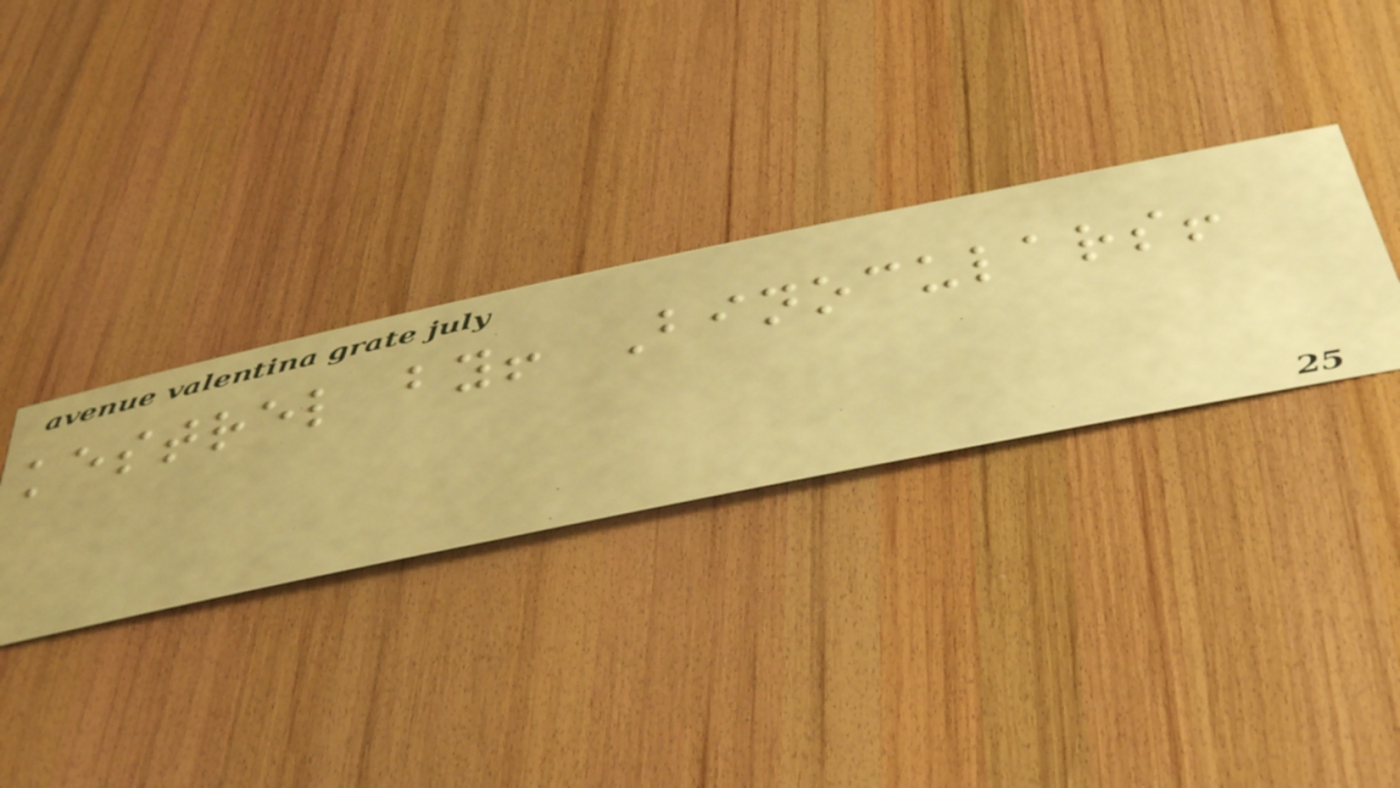kestrel by! Binoculars!
